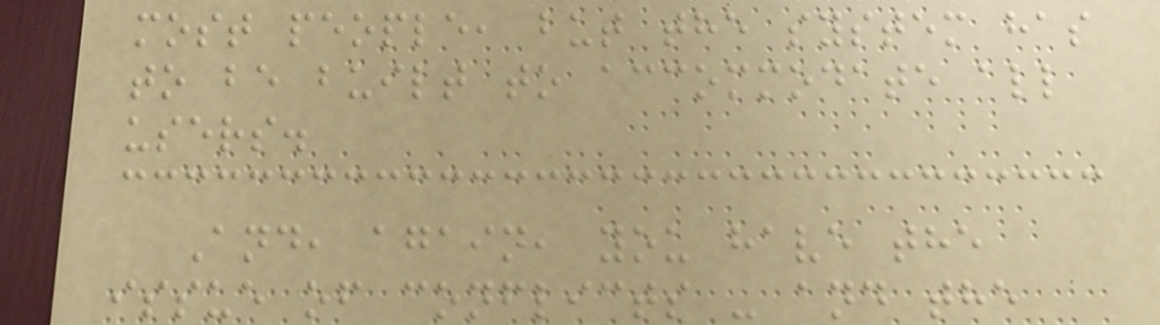most people, but the system has
to be built to accommodate all
users.
And, again, you have the
issue of conflicts - and the
